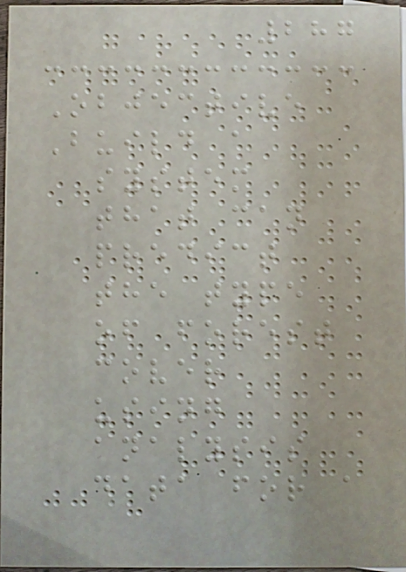287
Objective
Build a
system
that can
predict
the type
of forest
cover
using
analysis
data for a
